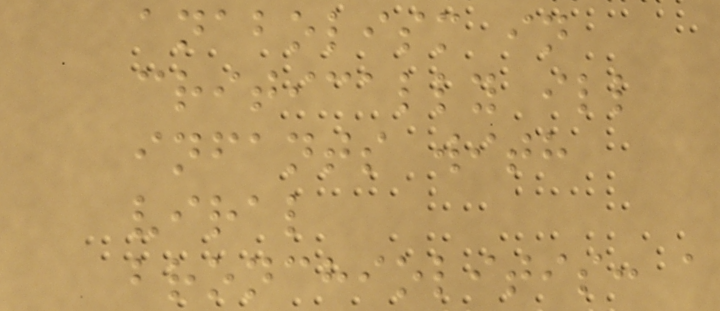anabolism in
critically ill
infants with
viral
bronchiolitis: a
